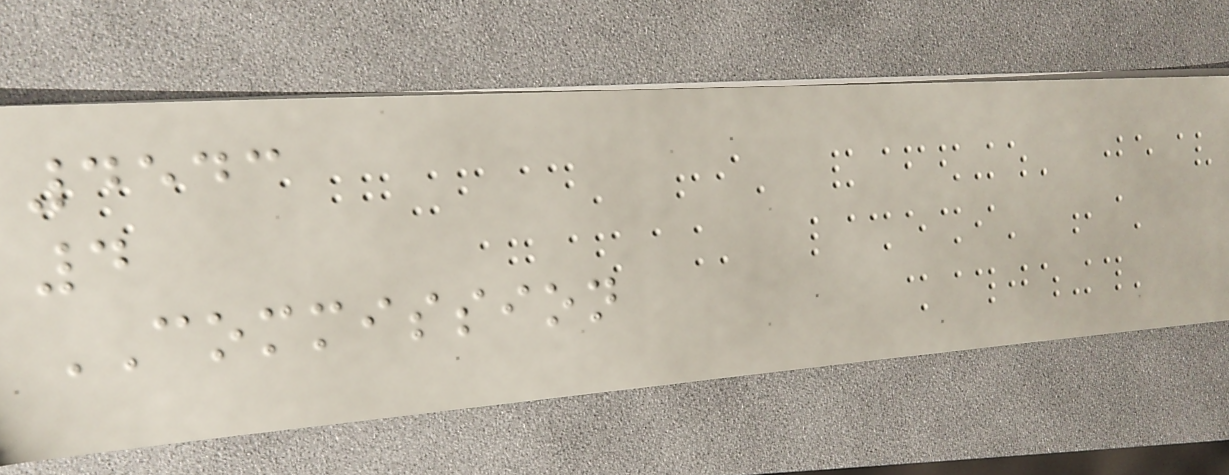4543
4
COMMISSION
